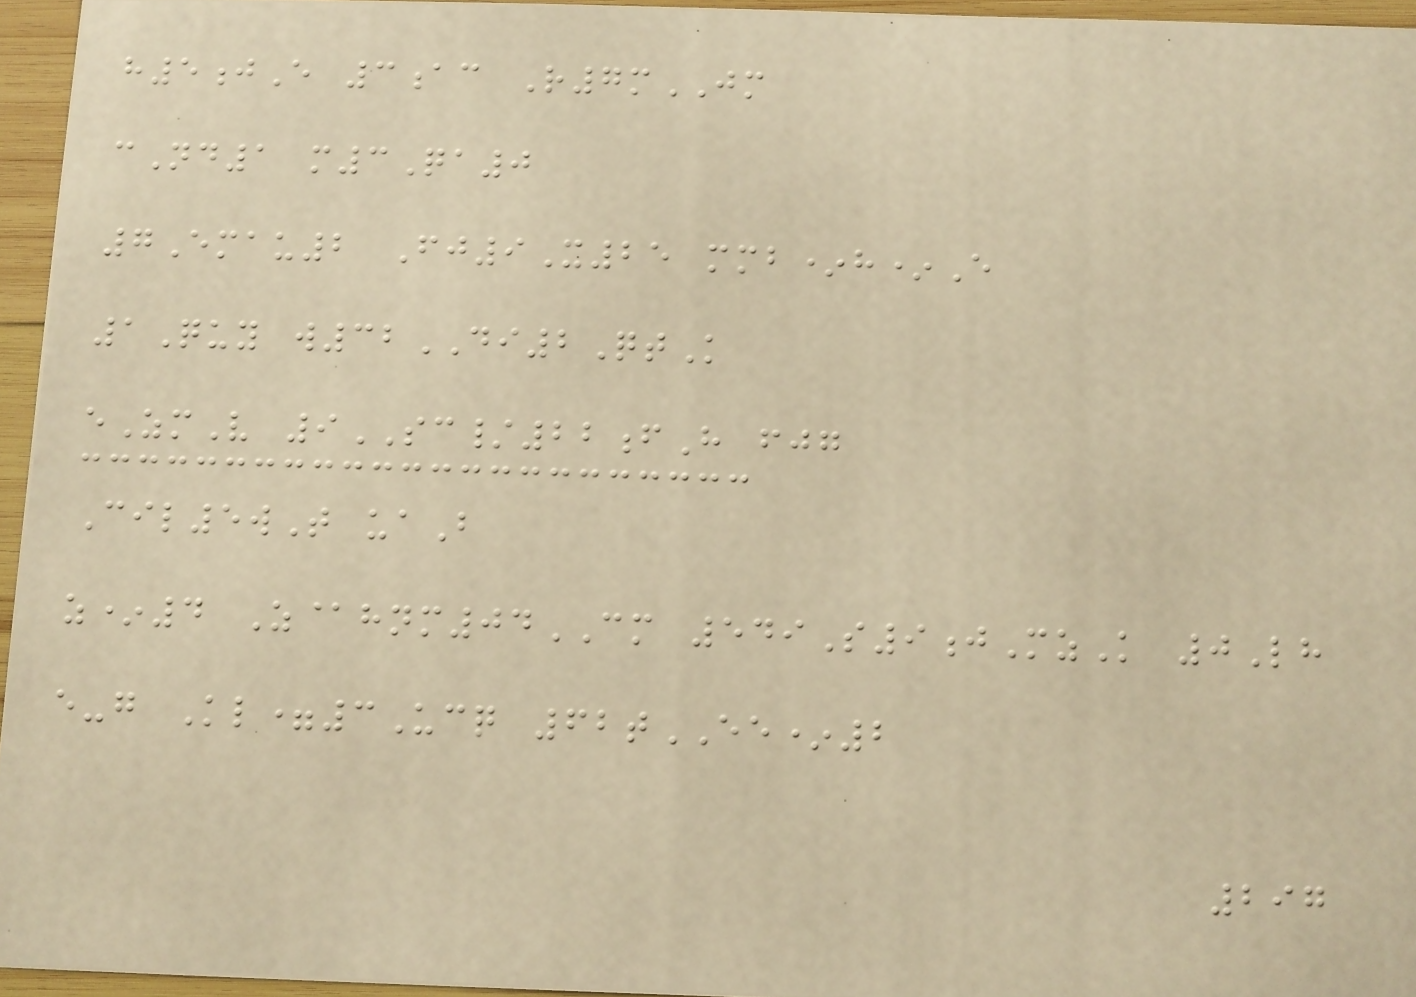h5jE 3ac R7mJM
cNd1 m3Qa0
7Emau2 Fj9X25 mmb*h*E
1Quy w32DI2QtK
eZmV 9SC/22fH fjg
Cil5wT uaB
z*4 Z@hnm04CM 549S9jMzK 0Lh
e-g Kl=3Ucq 62tEE*2
297
